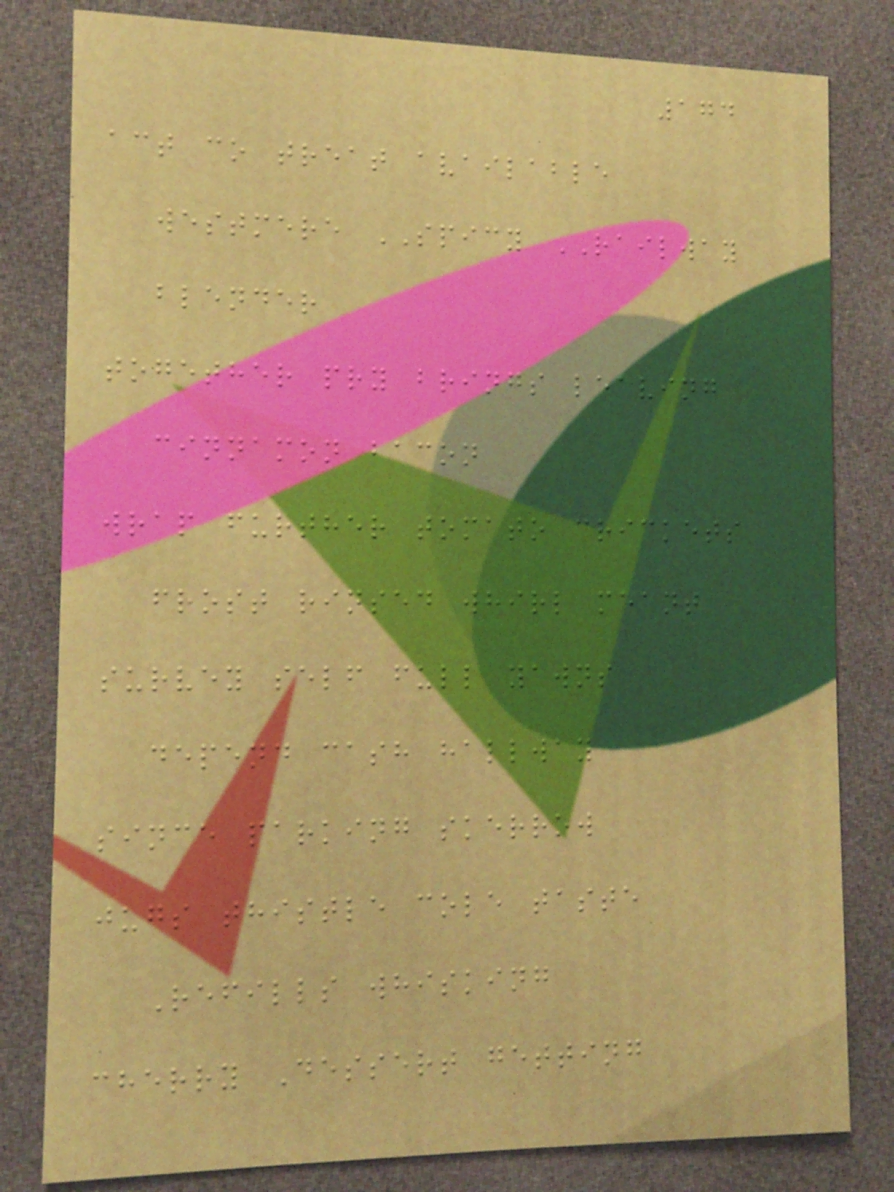174
act co treat available
westmere SPICY RAILWAY
blender
together pry brings leaving
cinnamon bacon
wrap further tomato crickets
frost rinsed whirl meant
survey self full yawns
depend cash hallway
since parking skerrow
jugs thistle cole taste
Refills whisking
cherry Dessert getting
